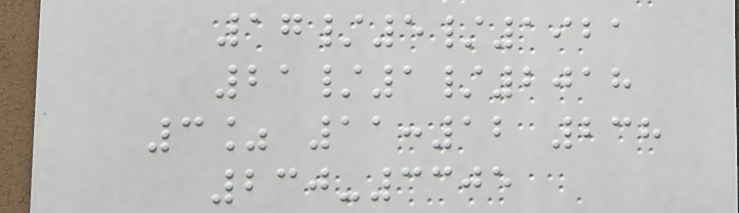17/5/1921
21/1/2018
3% 11:12 238
230-3305
